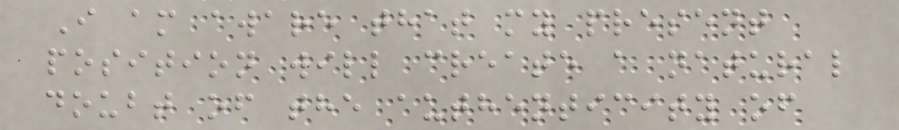I am aware that my present
position will create a natural
doubt of the authenticity of
